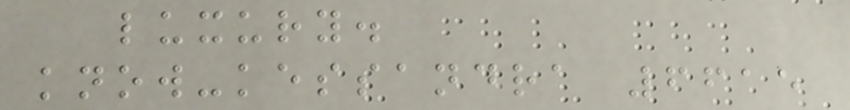luxury.
know-kessandra 6615
